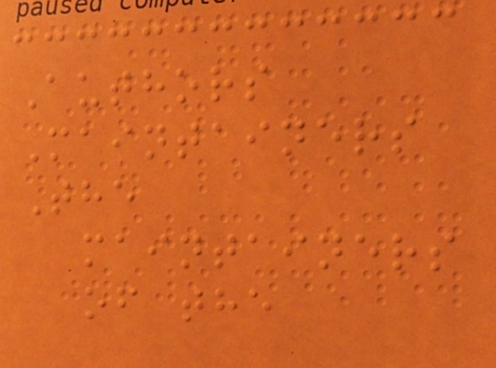Authors
Maintainers
The
maintainers
of the
